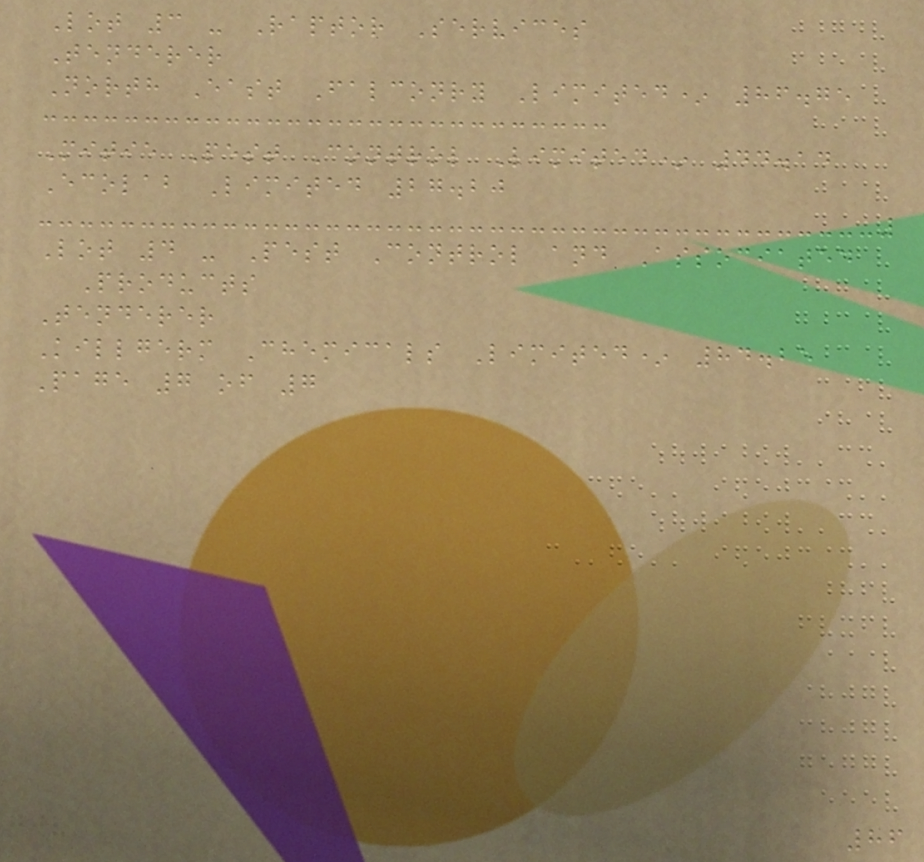Lot 3 - Raptor Services
Tenderer
North East Falconry Limited* 86.75
Mitie Pest Control Limited* 44.14
Ecolab Limited 27.20
Lot 4 - Pest Control and Associated
Products
Tenderer
Killgerm Chemicals Limited* 84.25
Page 7 of 7
86
